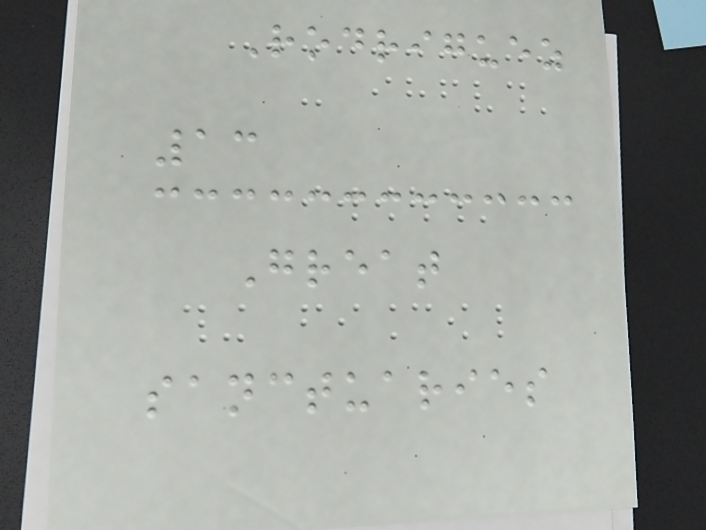Rodriguez
13
Great
sanctuaries
